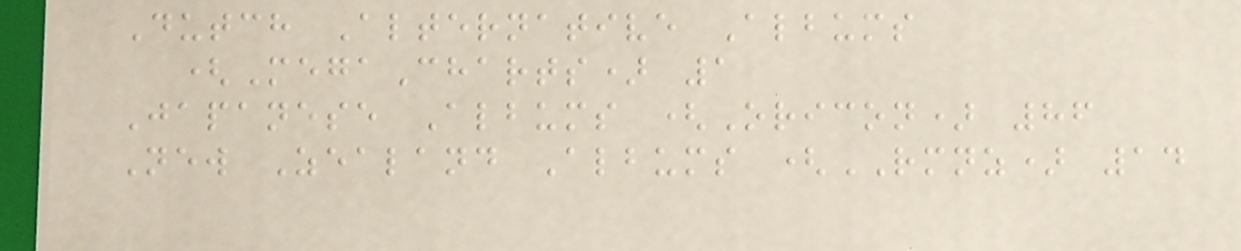Dutch Alternative Albums
(MegaCharts) 1
Japanese Albums (Oricon) 86
New Zealand Albums (RMNZ) 14
